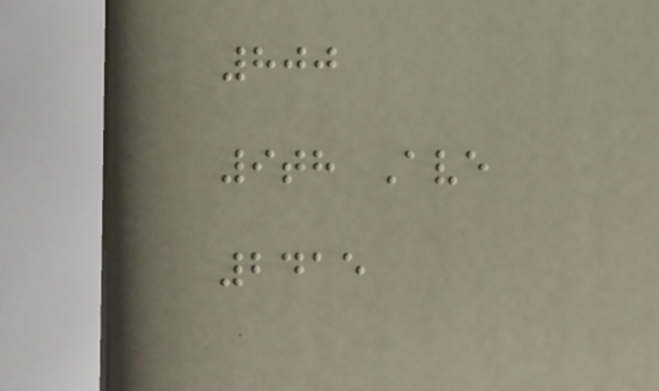800
9th Ave
2415
